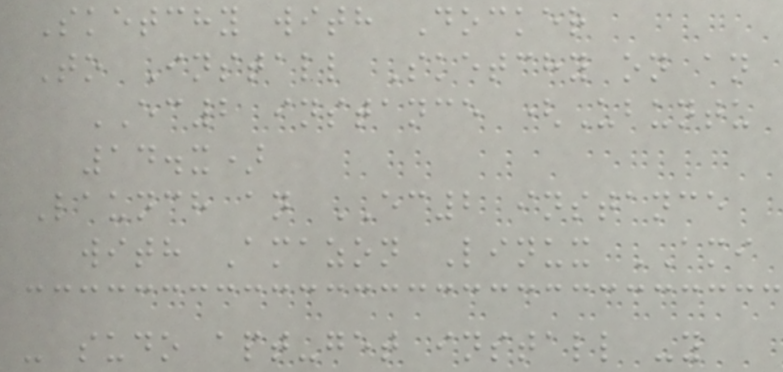Sketchy with Docker
To Install Sketchy on an
EC2 instance (Ubuntu
14.x)
Launch an EC2 instance
with Amazon Linux AMI
- sudo apt-get install -y
